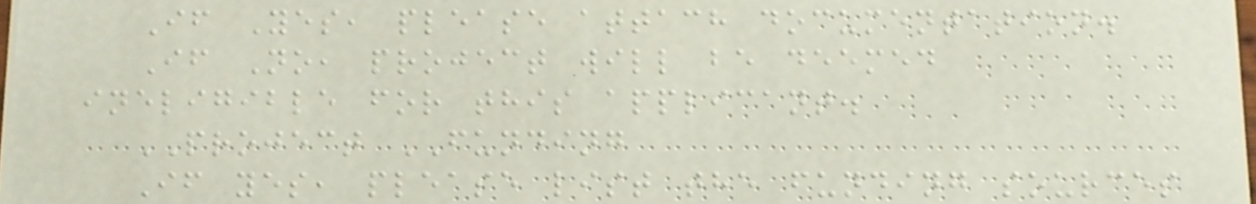If Yes, please attach documentation.
If No, project will be deemed
ineligible for this applicant.
PROJECT FUNDING
If yes, please list the funding sources
